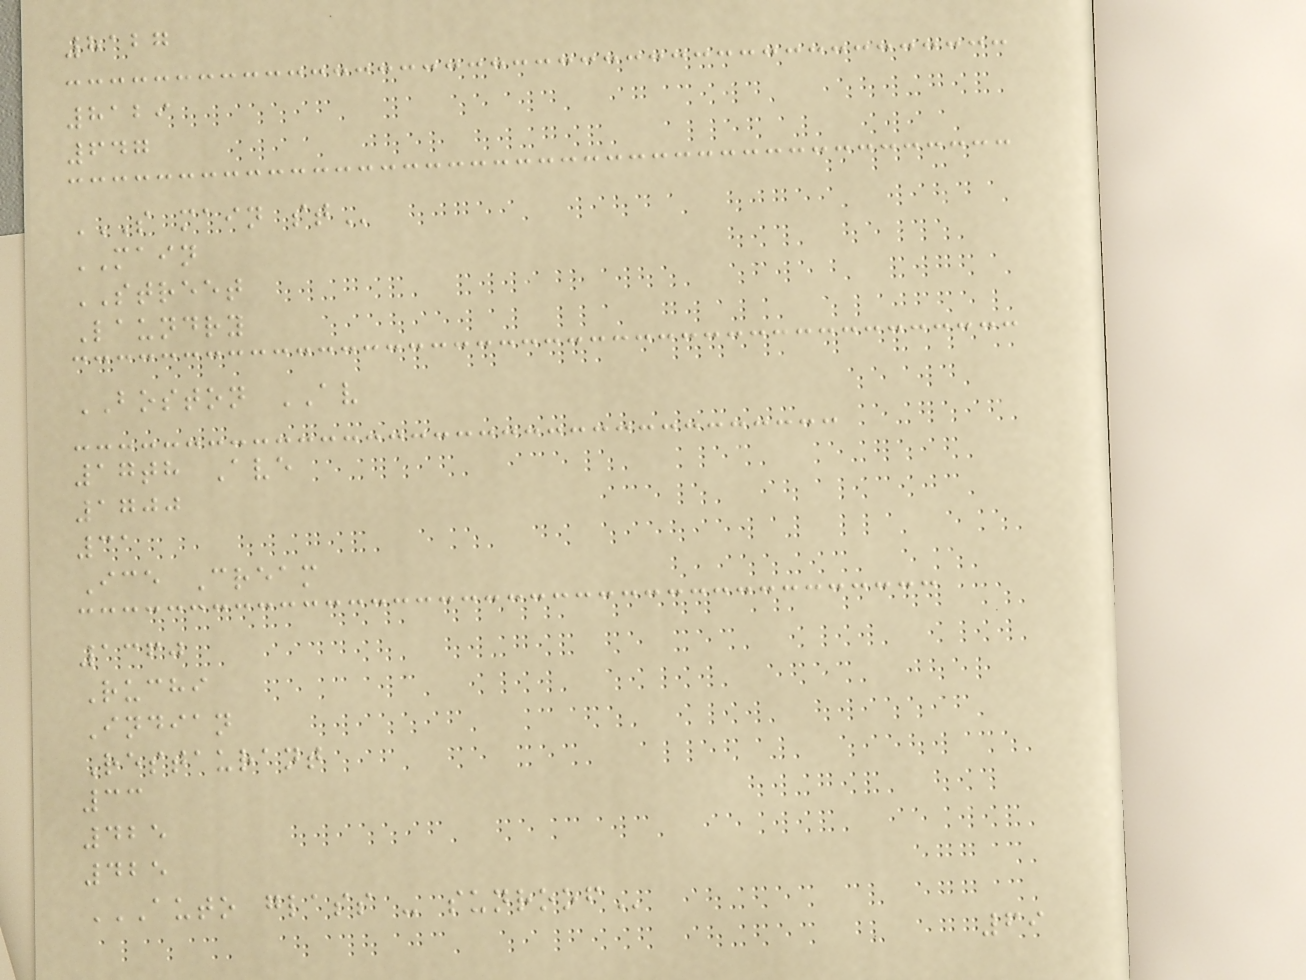8127
8129
647
S MAIN ST
MAIN
STREET
Laundry
BOSTON AV
17th Ave
1700
31
Ice Cream
1360
Ruchi
Indian
Restaurant
33
425
425
AUTO GLASS - SUNROOF
69
